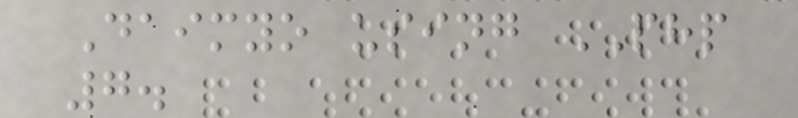Daimyo using PHP
7.
